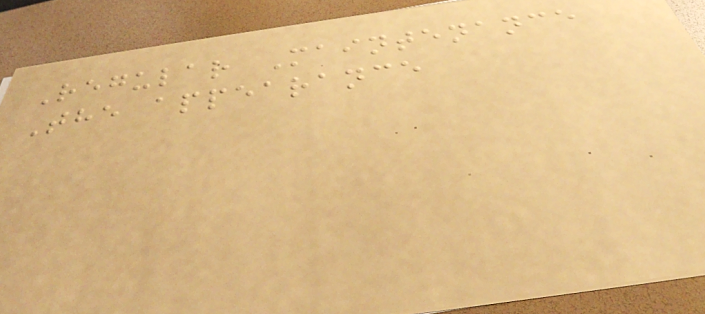Regular Maintenance
The appearance
